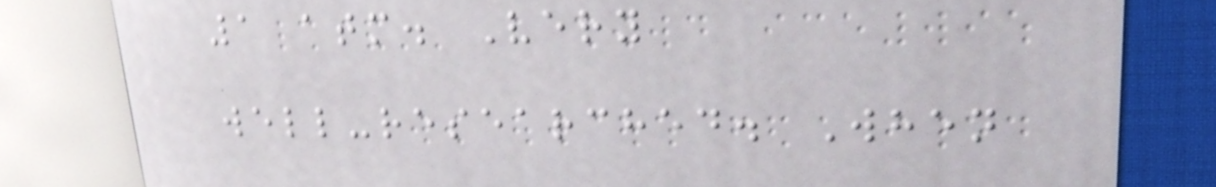1 atm. Very
well-researched. When
